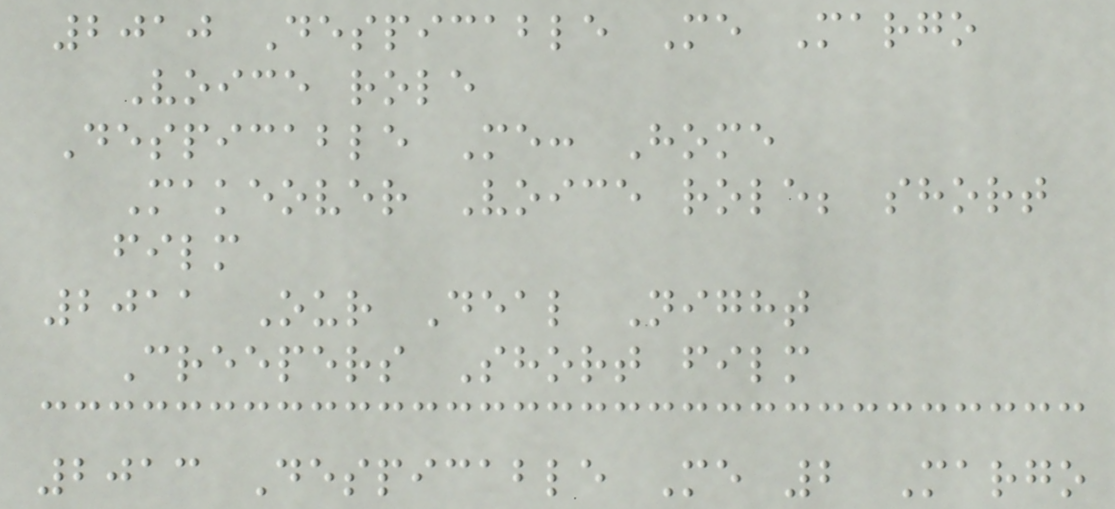2010 Despicable Me Margo
Voice role
Despicable Me: Home
Makeover Voice role; short
film
2011 Our Deal Night
Creepers Short film
2013 Despicable Me 2 Margo
